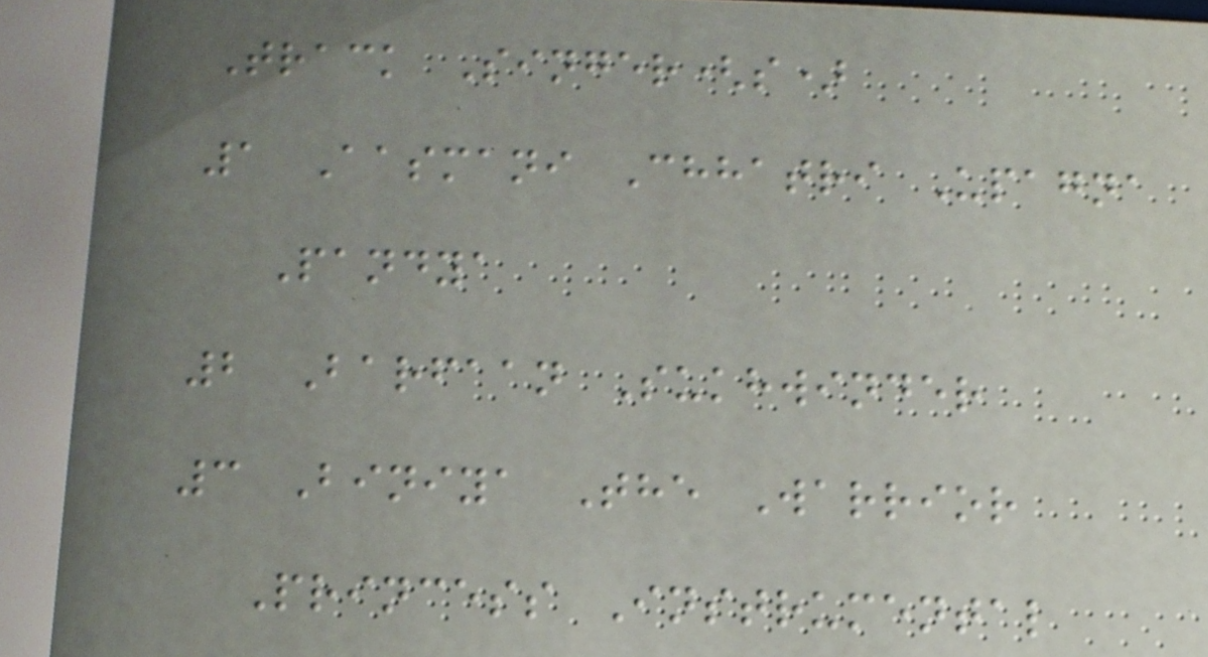Track Singer(s)
1 Aasmani Chhatri Upagna
Pandya
2 Barfaan Sukhwinder
3 Biniya The Warrior
Princess Instrumental
